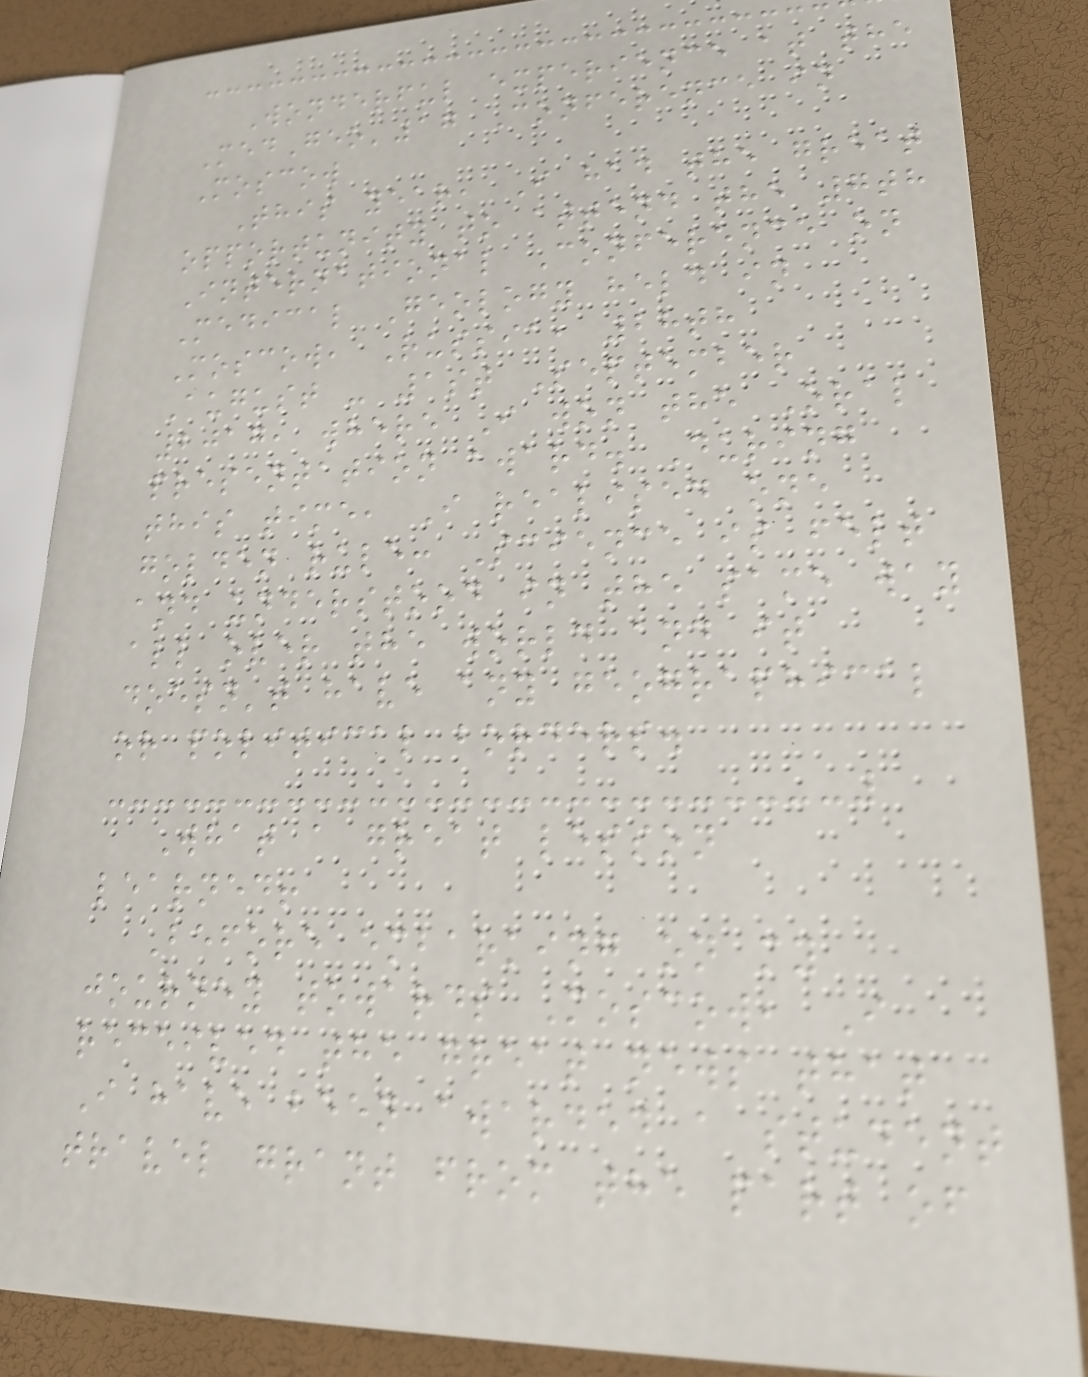Wonderful experience at the
MedGeo'17 Conference in
Moscow
This year, I had the great
opportunity to attend the 7th
International Conference on
Medical Geology held in
Moscow, Russia, 28th
August - 1st September
2017, where I won the Oral
presentation award. During
this time, I realised one
golden rule: Science is felt
and understood in the same way
all over the world and it
doesn't have any geographical
or political borders.
What a great lesson
learned!
Before embarking on my
journey towards Moscow, I
received the great news that
I have been awarded a student
travel grant from the part of
